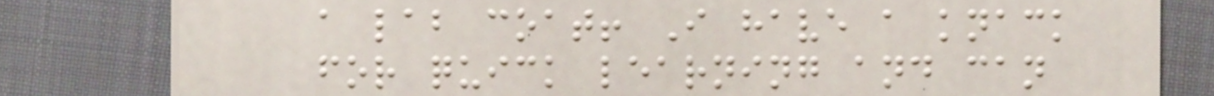a lab coat! I have a knack
for quick learning and can
